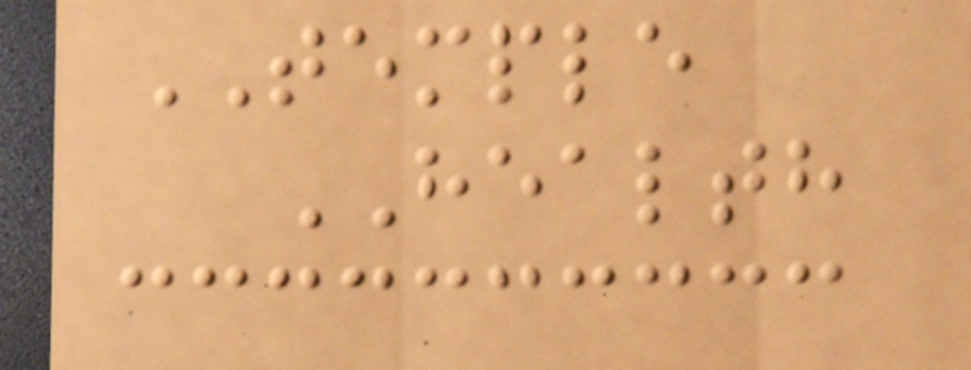TEMPLE
HEALTH
